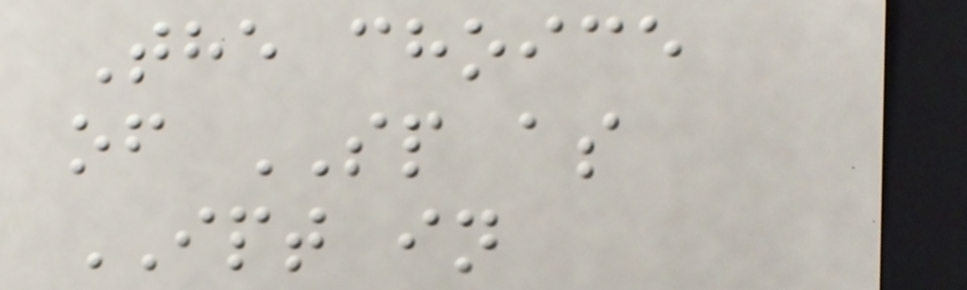The choice
of SP as
IPT in
